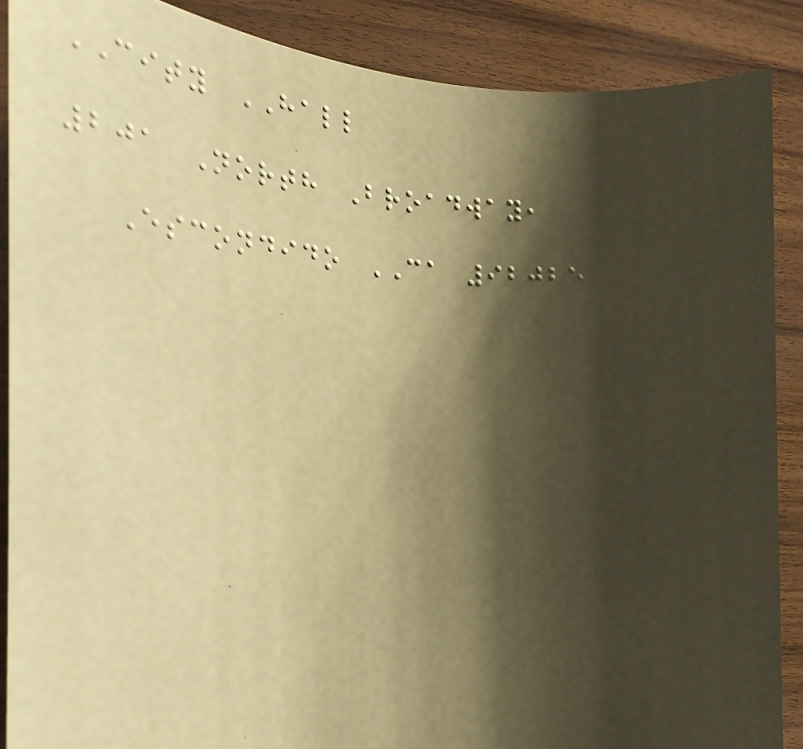CITY HALL
201 North Broadway,
Escondido CA 92025
